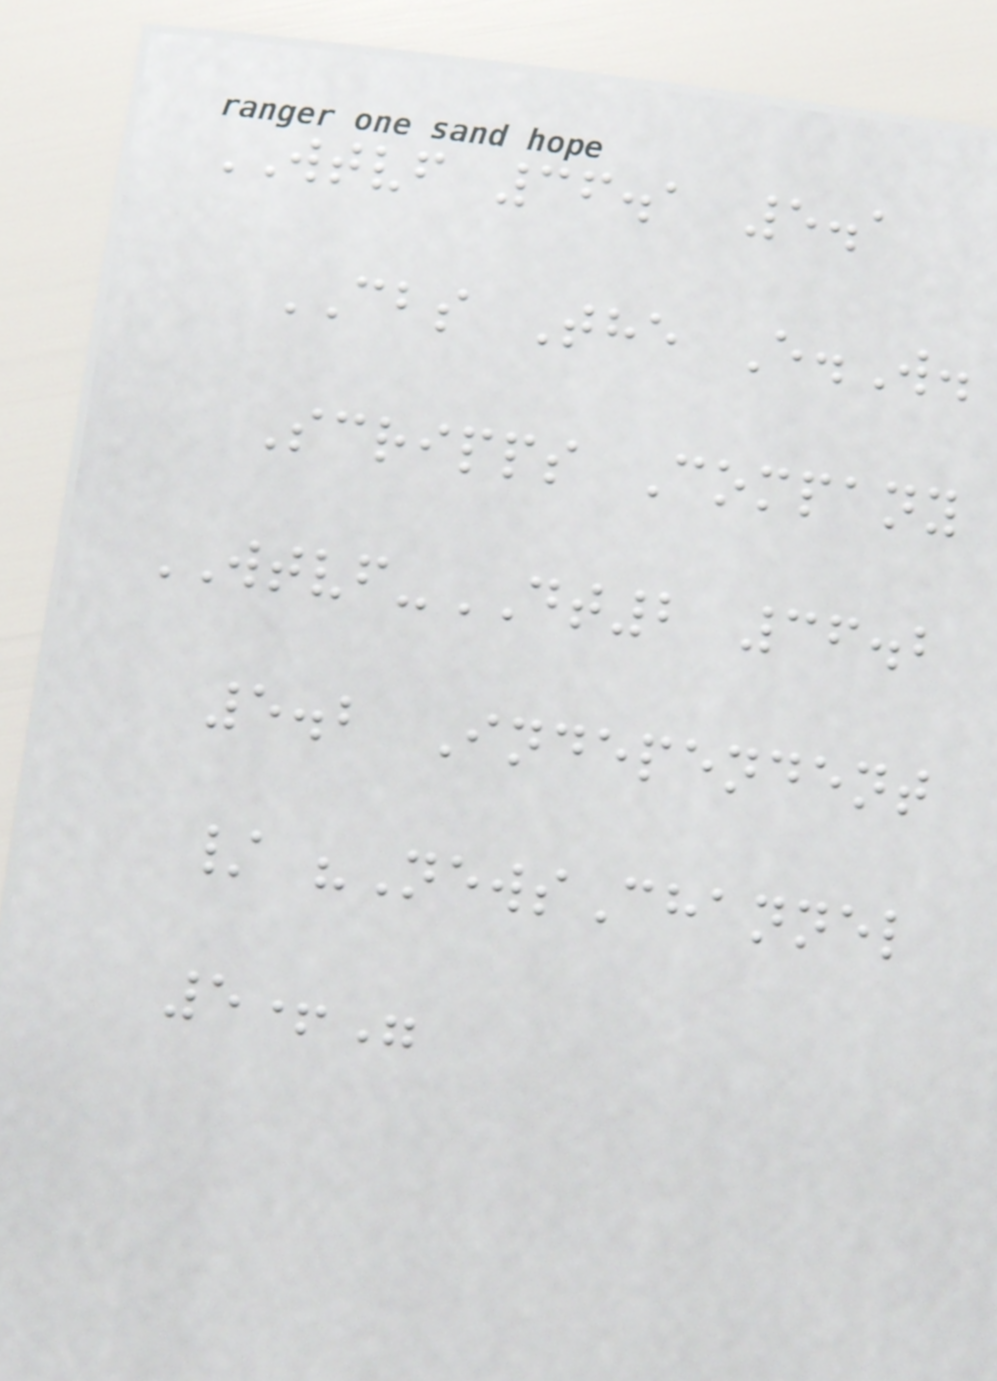WTVF 36.1 5.1
CBS The E.W.
Scripps Company
WTVF-DT2 36.2
5.2 Independent
/ "NewsChannel
5+"
